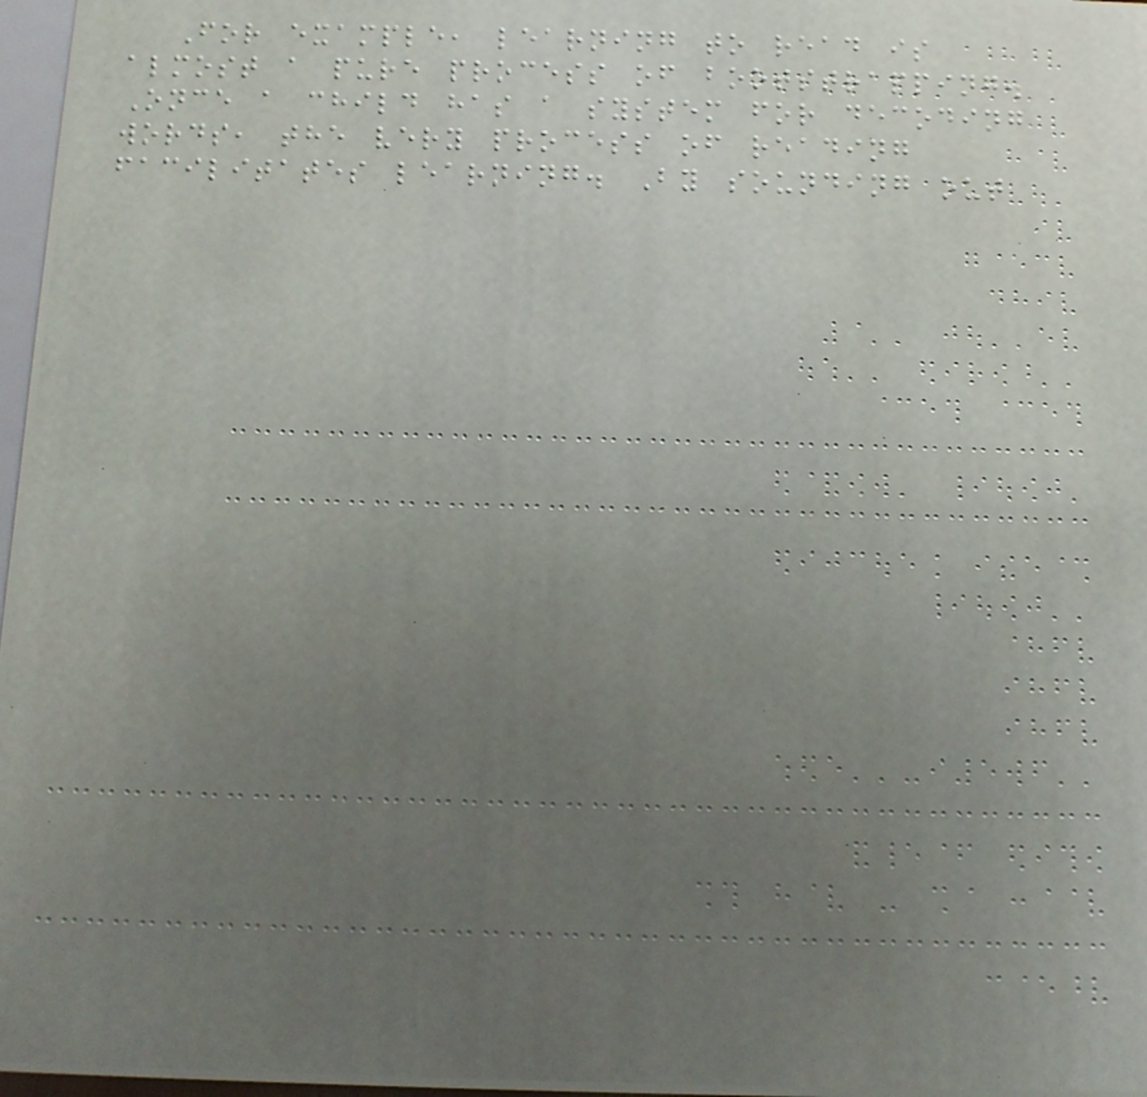For example, learning to read is
almost a pure process of bootstrapping.
Once a child has a system for decoding
words, the very process of reading
facilitates learning. By sounding out
